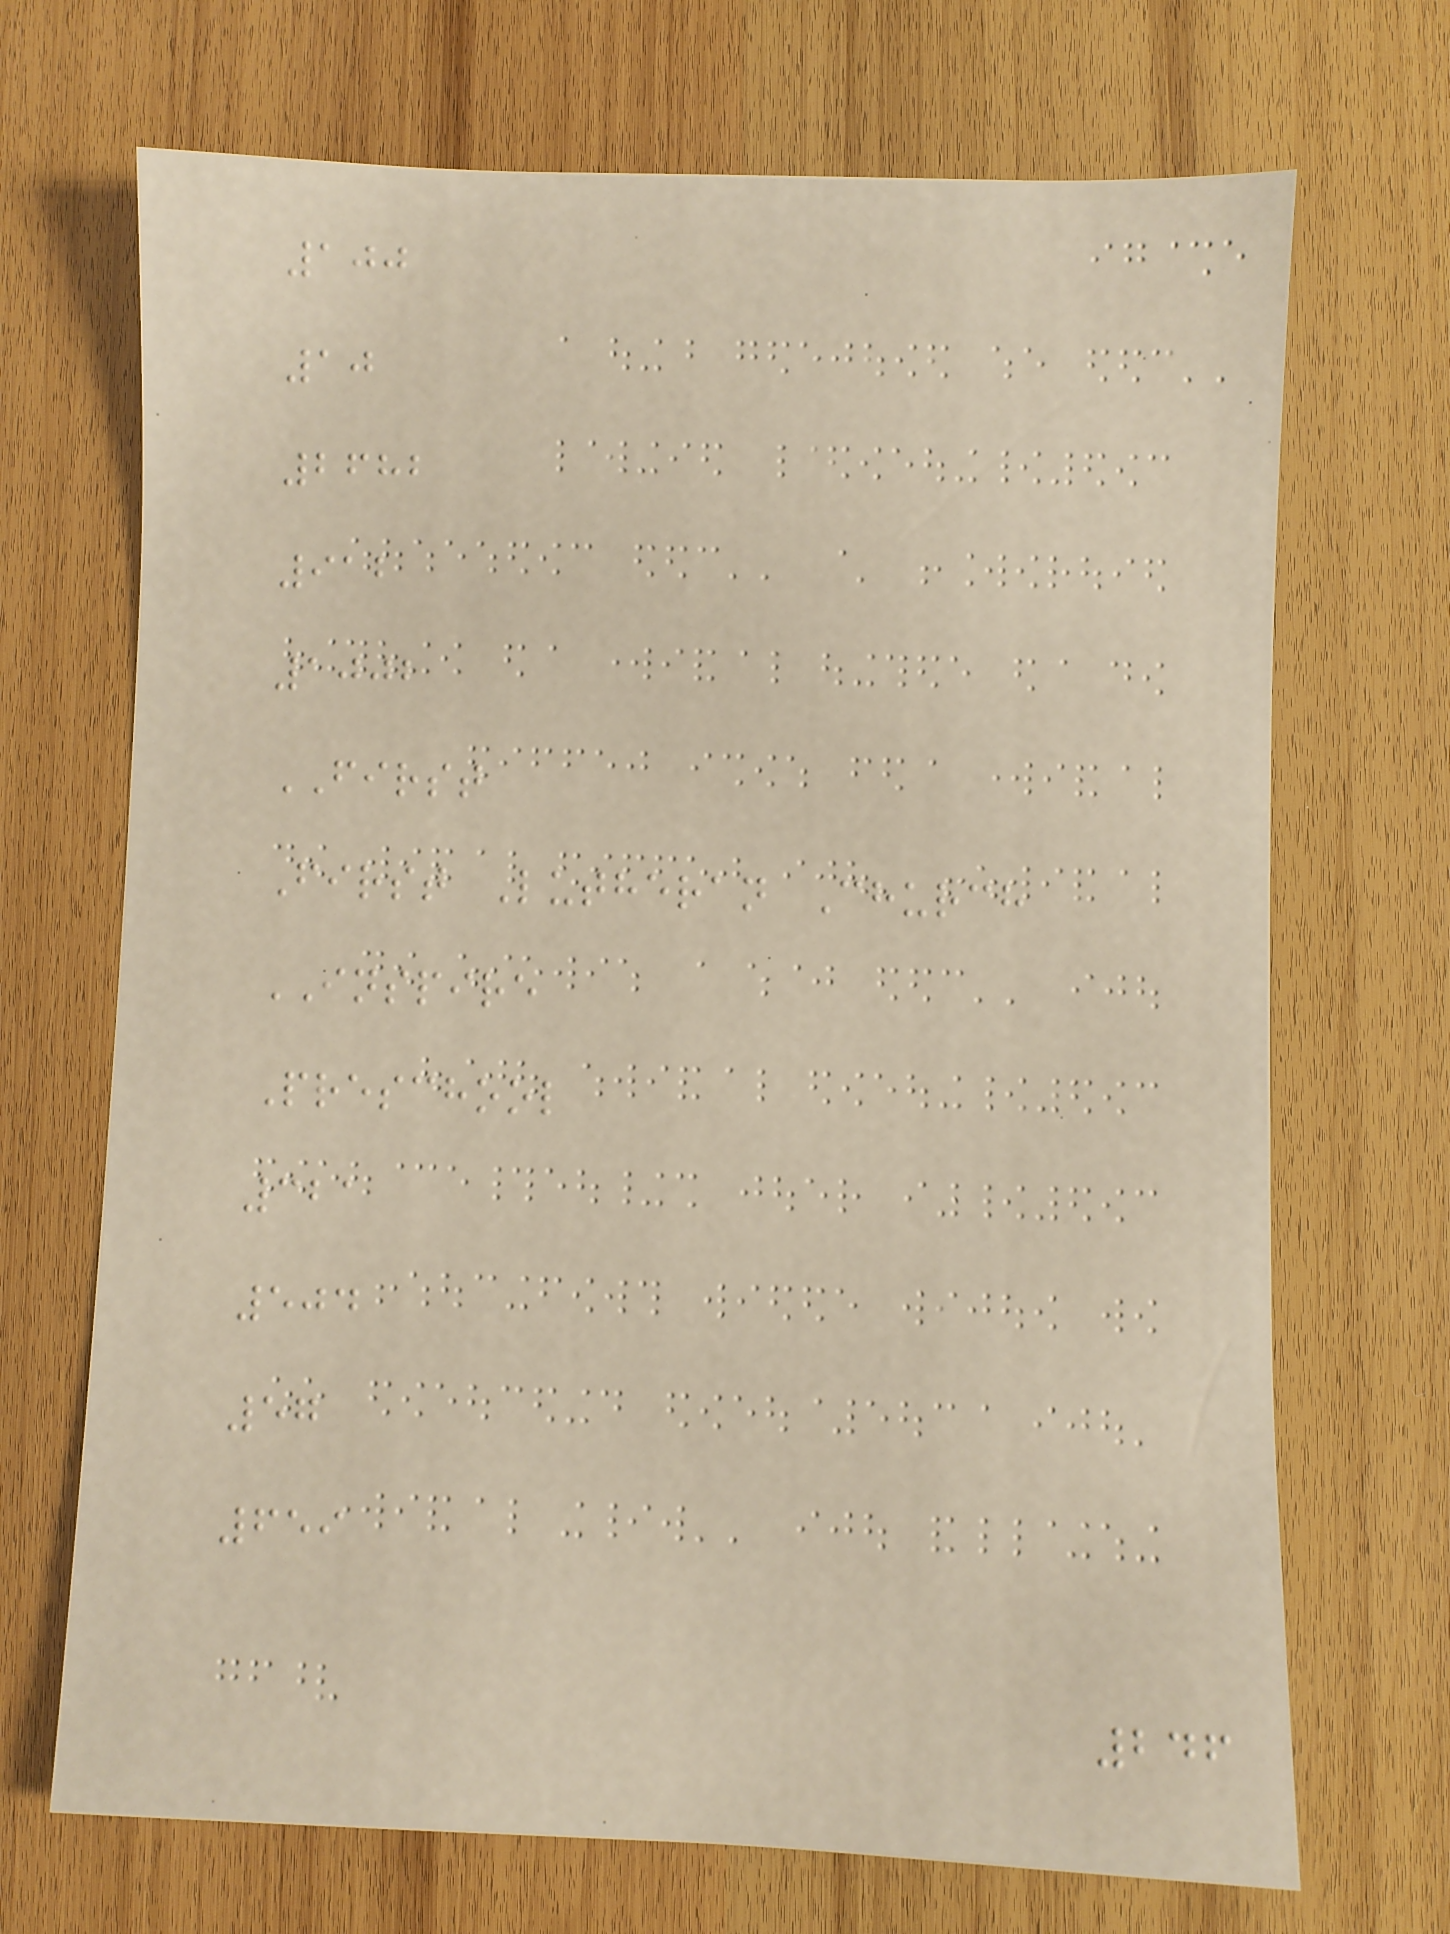100
10
2682
912
1002
FIRST
First Lutheran Church
INSPIRE
Preschool
321
504
57
659
246
